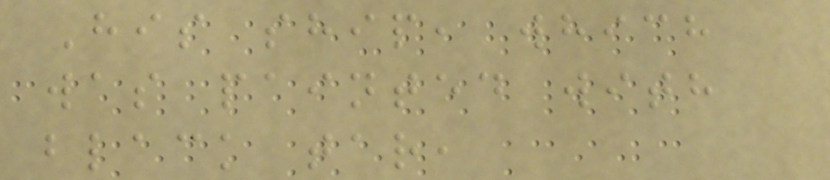His ship, which
was painted with
black tar,
